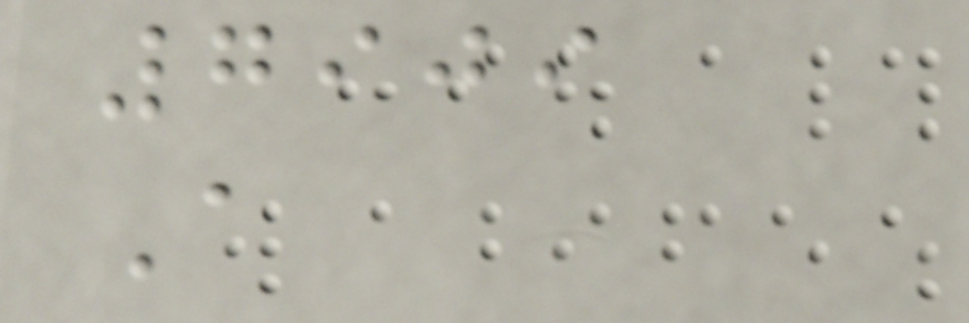7909
A
